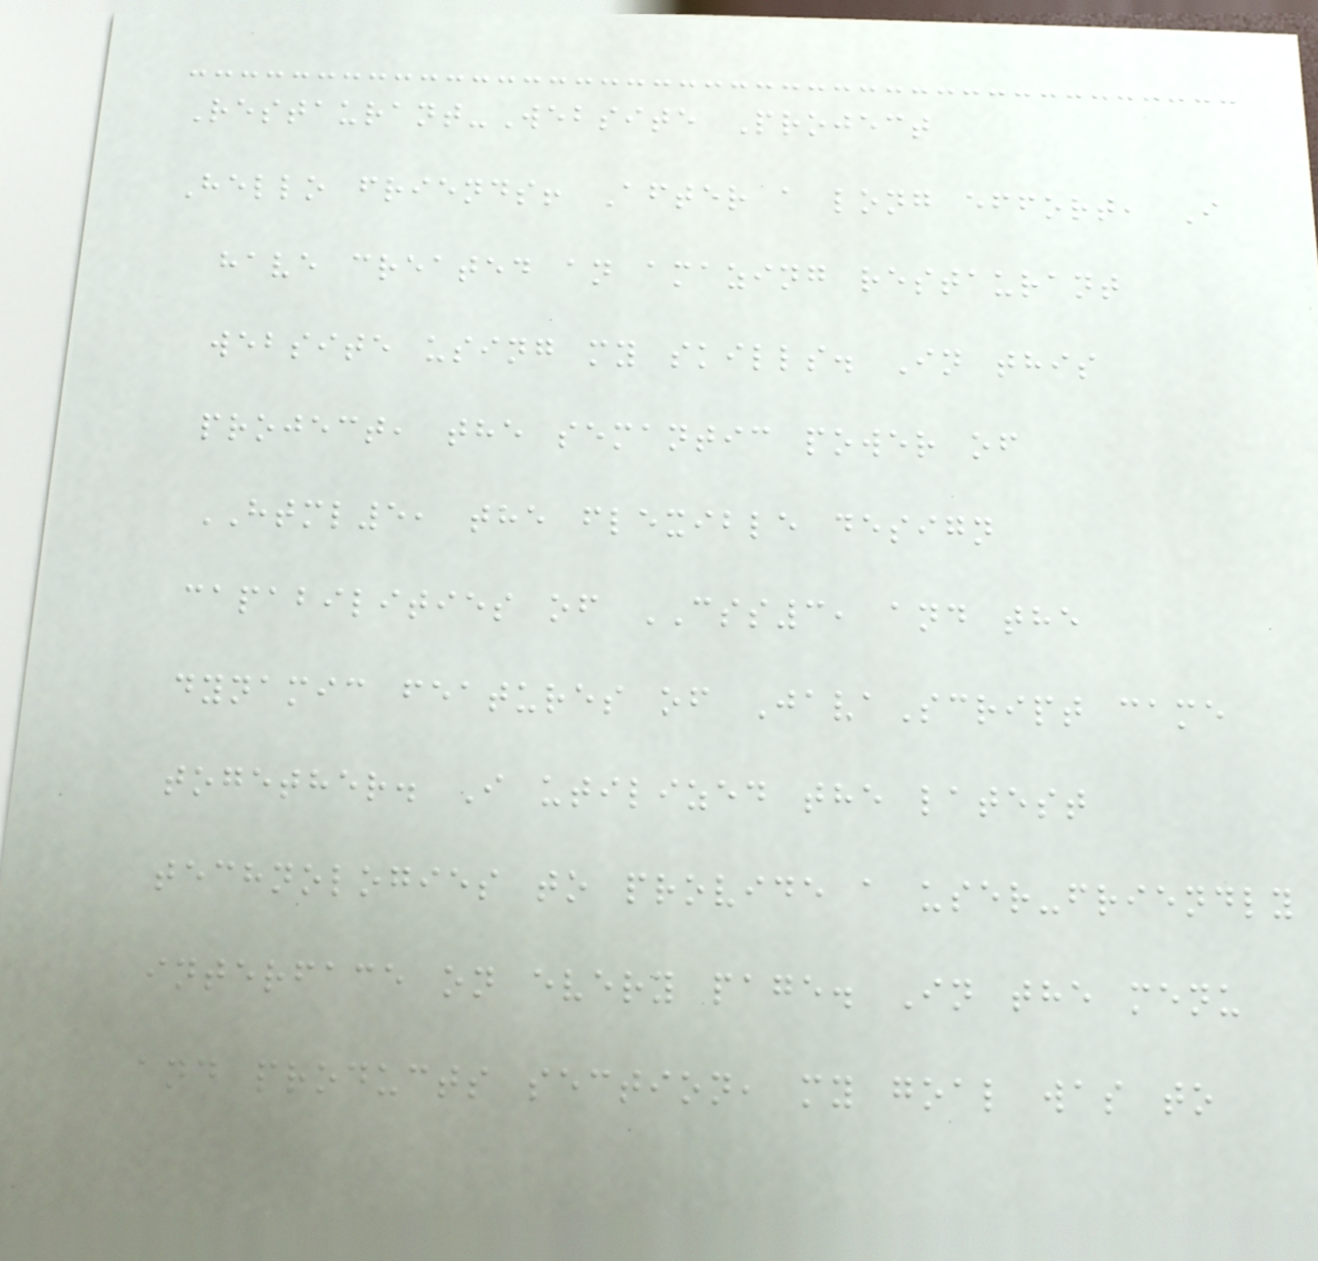Restaurant-Website Project
Hello friends! After a long effort, I
have created an amazing restaurant
website using my skills. In this
project, the semantic power of
HTML5, the flexible design
capabilities of CSS3, and the
dynamic features of JavaScript came
together. I utilized the latest
technologies to provide a user-friendly
interface on every page. In the menu
and products section, my goal was to
